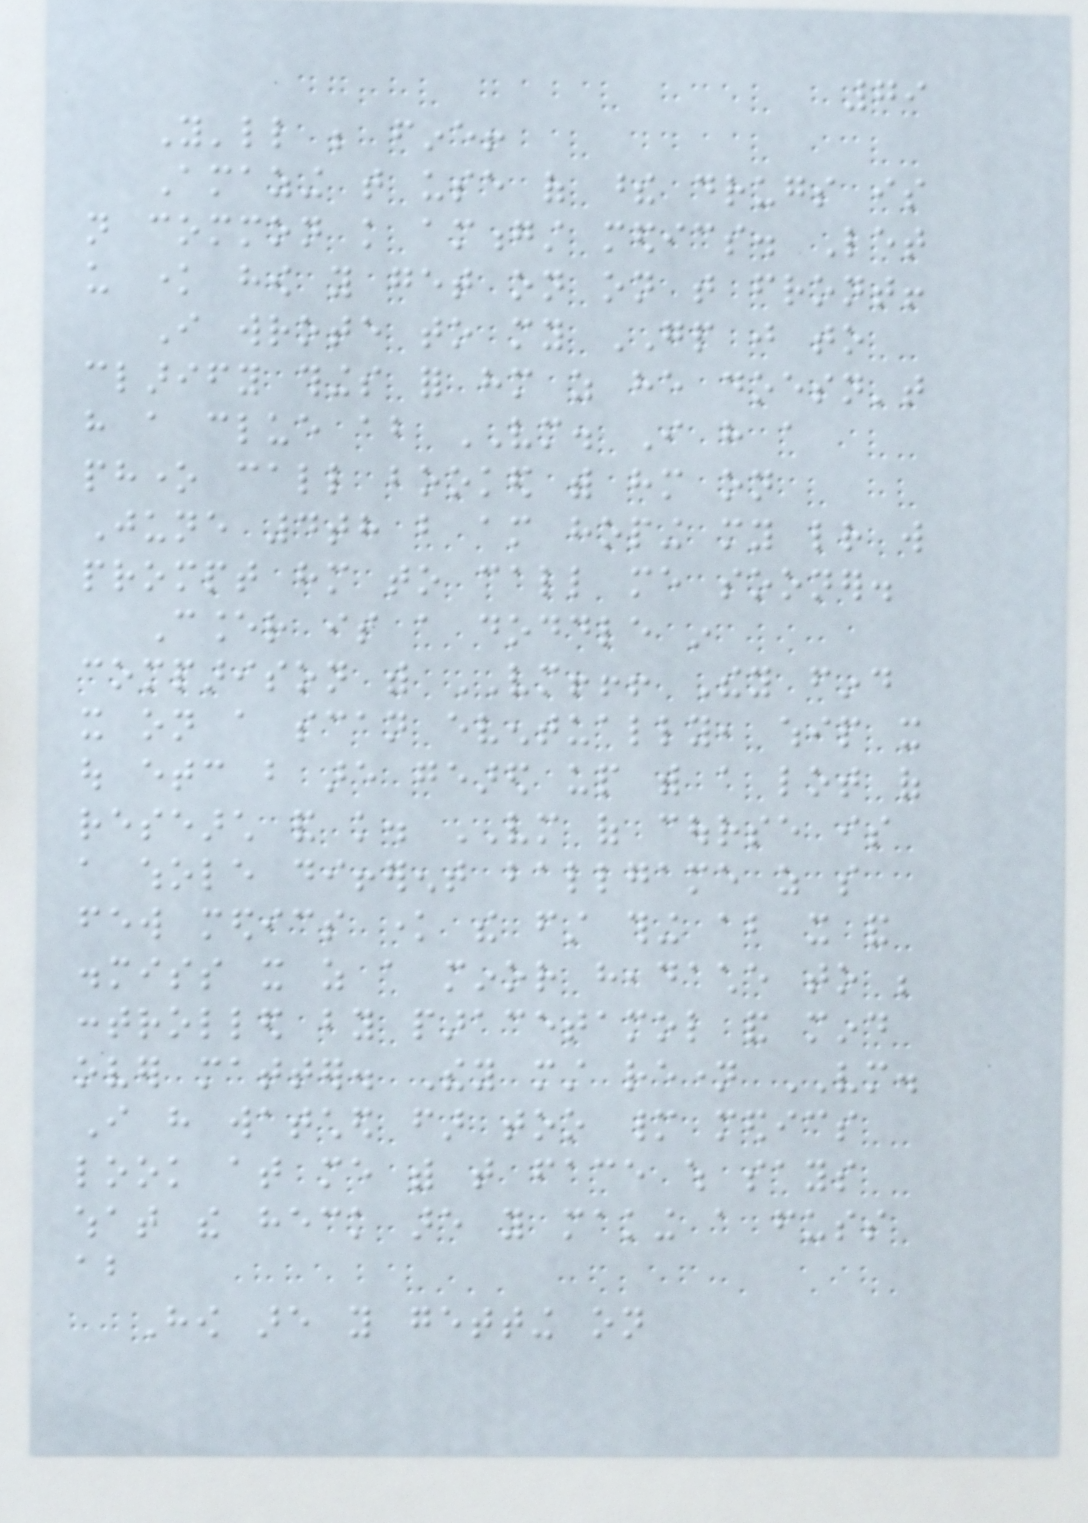79
You'll be fine!
Amazing that use of these drugs is
not common knowledge amongst medics. Let
us know how you get on on that front!
I wrote to my GP just to
clarify things for him as he doesn't
have a clue about VM. I have a
phone call booked with him on
June 4th but am hoping my letter will
prompt him to call me sooner.
Cancer is a doddle in
comparison with VM!!! They find
it on a scan eventually, whip it
out etc but are geared up with a lot of
research and knowledge. VM of course is
a whole different ballgame as so
few medics know the first thing about it and
dismiss it as a minor headache to be
controlled by paracetamol and mind
over matter. They must rename VM.
I have watched far too many medics
look at me with that face which says
what the heck are you making a fuss
about
How are you getting on
